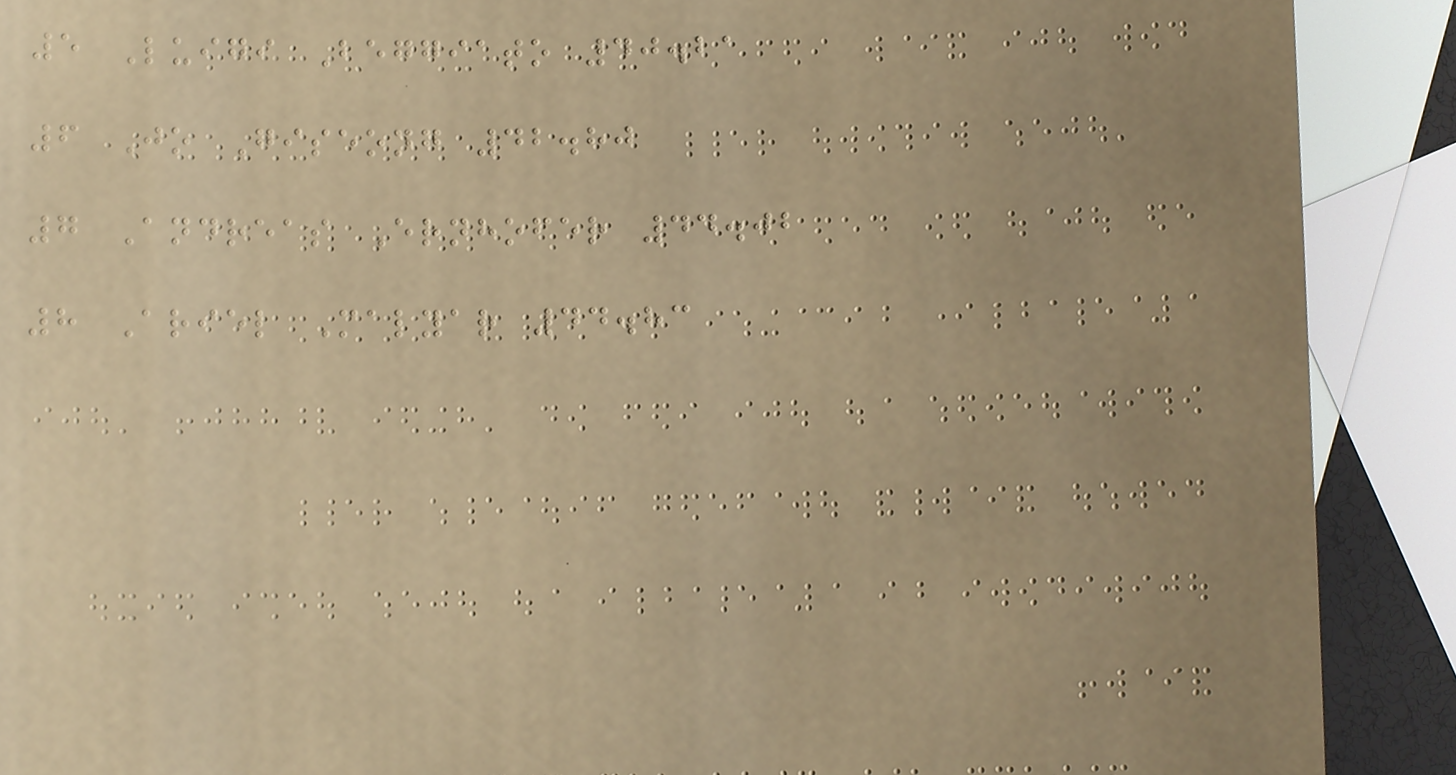5 Luigi Beggiato 40.21
6 Jo Giseong 42.80
7 Andreas Ernhofer 44.02
8 Ariel Malyar 44.83
